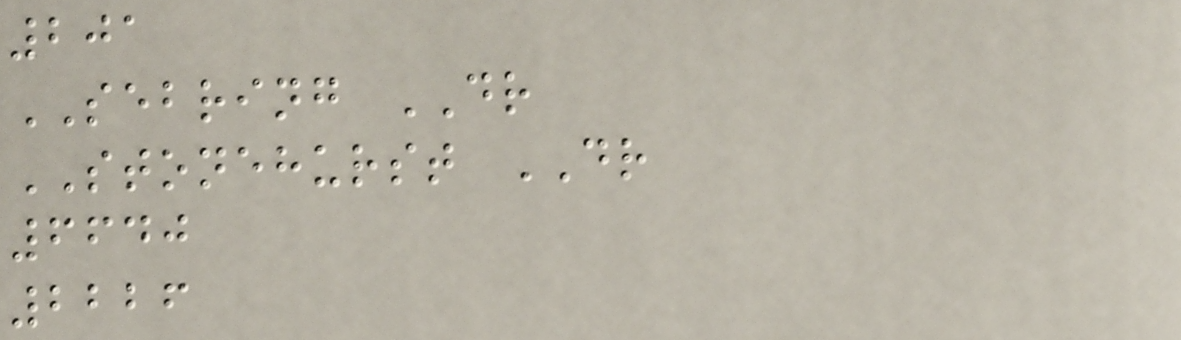201
SEBRING DR
STONEHURST DR
6640
2226
